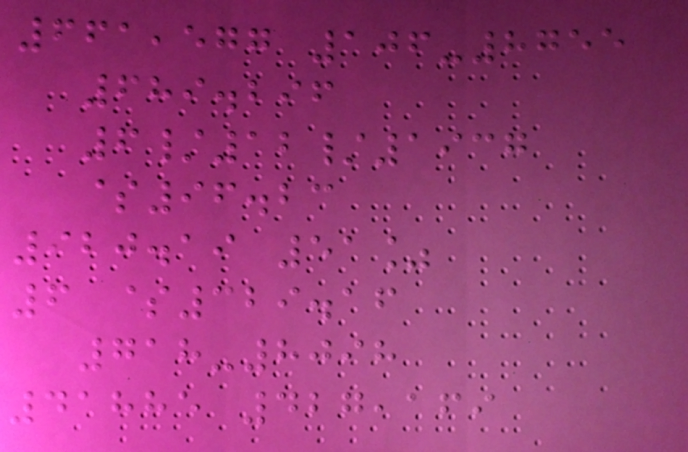661,577 106-8755
689.296
6/12/1937
$96.23
920.19 51%
6 $329.16
718-8098
41885 427,169
